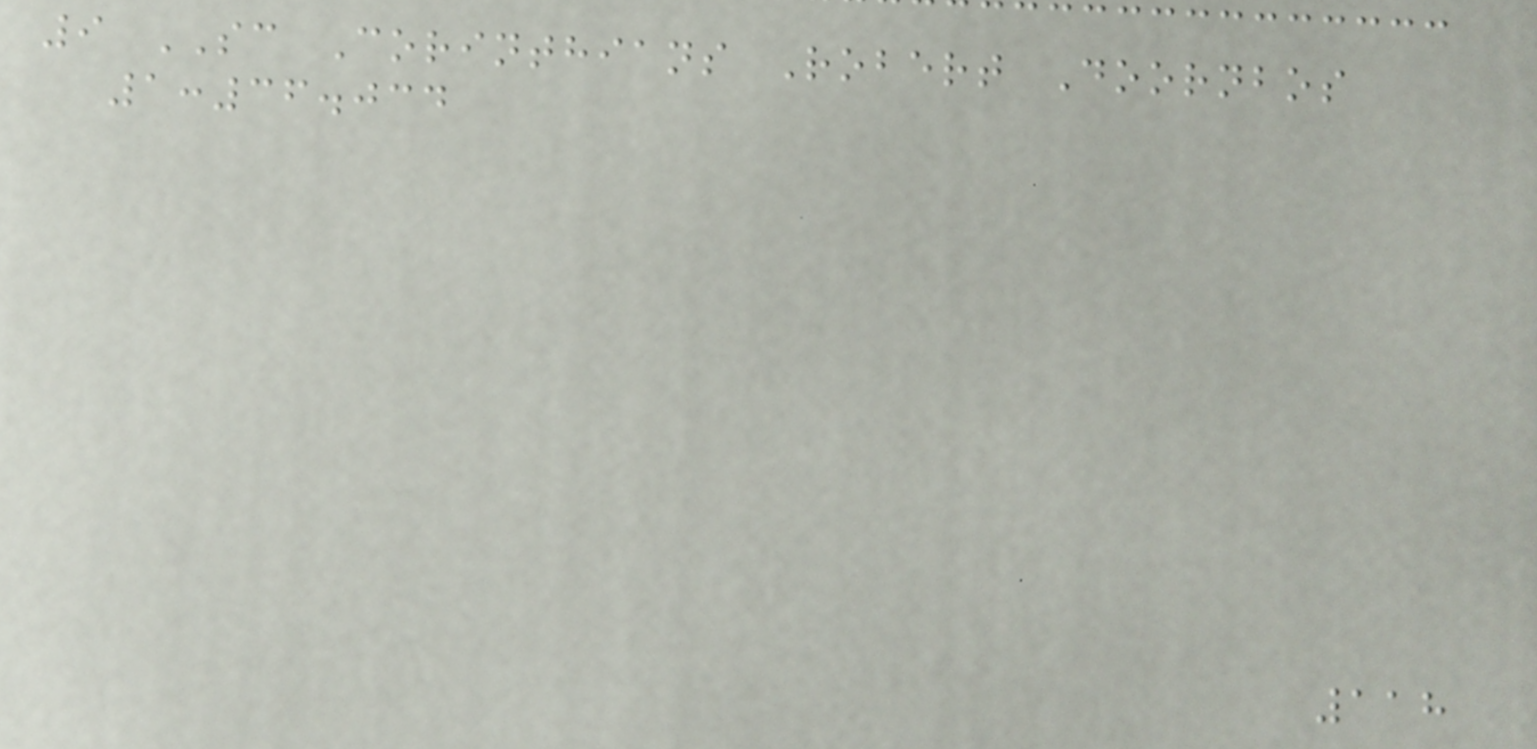9 SC Corinthians Robert Doornbos
1:36.034
118
